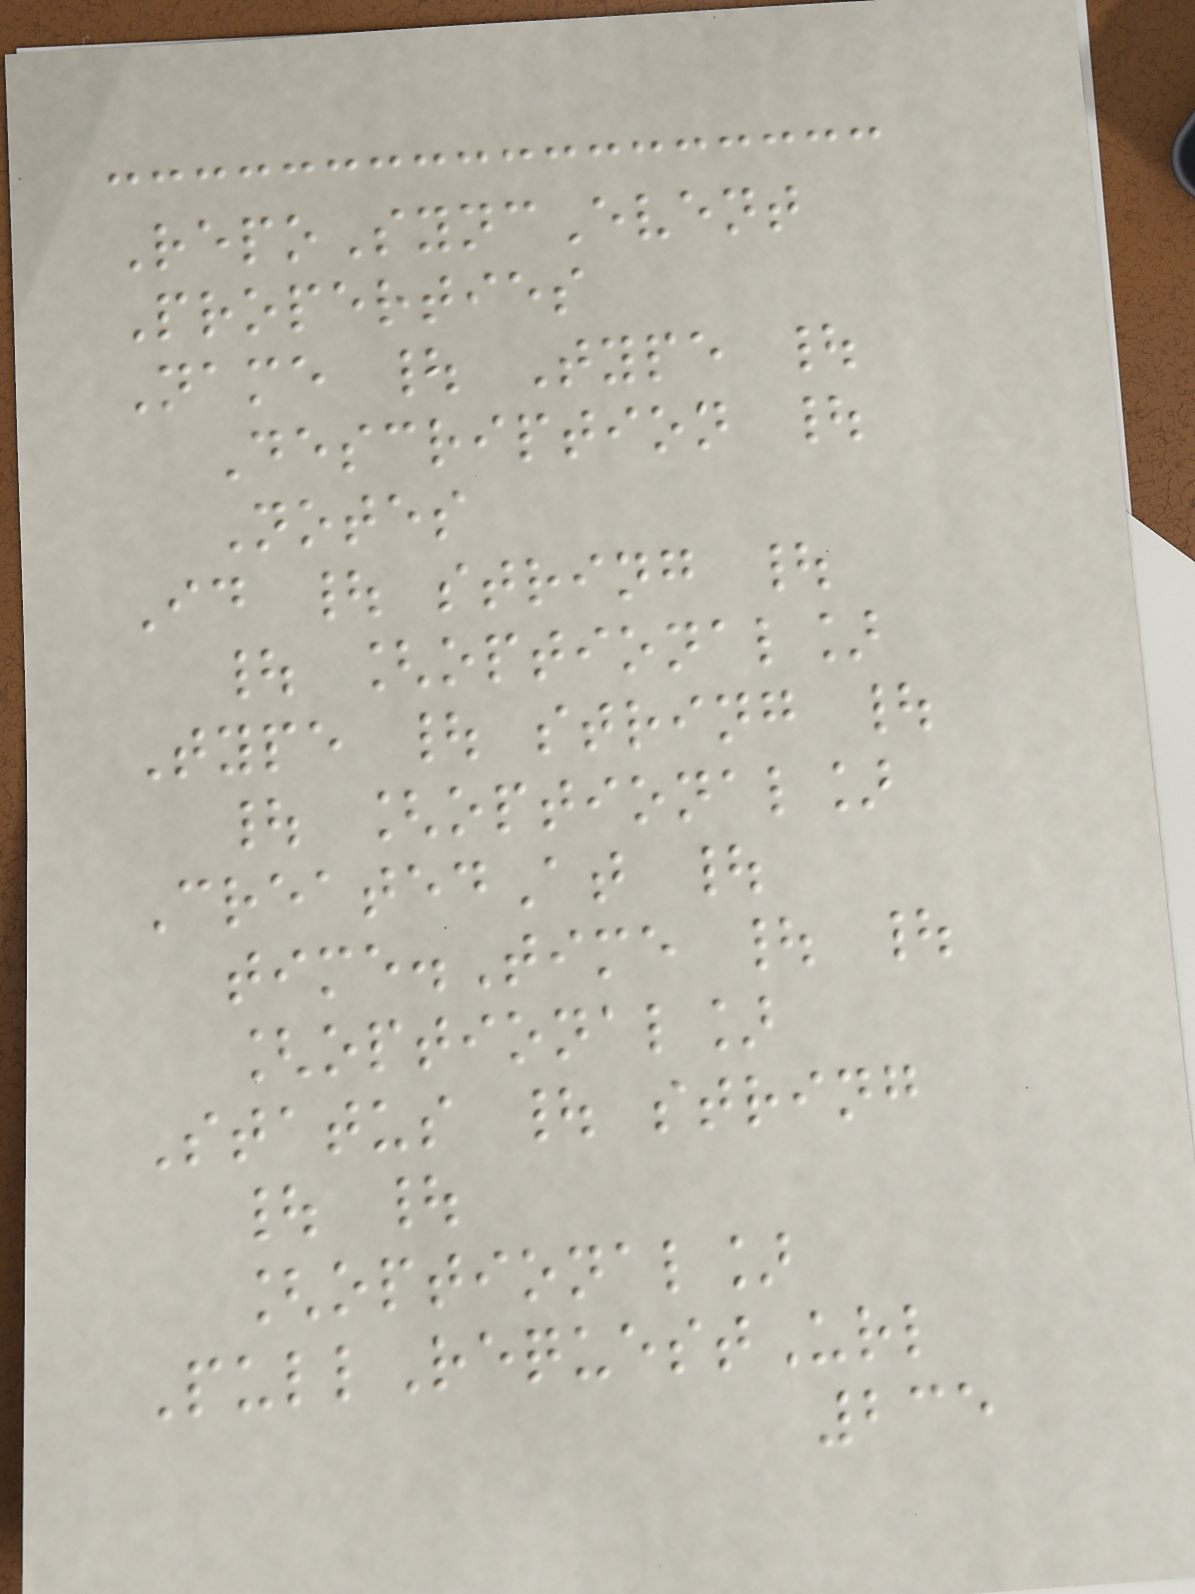RepoSyncEvent
Properties
Name | Type |
Description |
Notes
Id | string |
| [optional]
Type | string |
| [optional]
CreatedAt |
time.Time | |
[optional]
Status | string
| |
[optional]
PullRequestUrl
235
